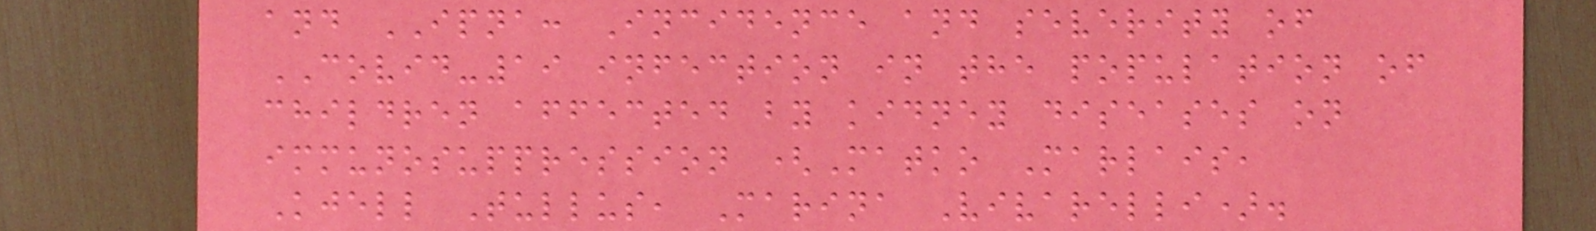and IPNA: Incidence and severity of
COVID-19 infection in the population of
children affected by kidney diseases on
immunosuppression (Matko Marlais,
Kjell Tullus, Marina Vivarelli).
